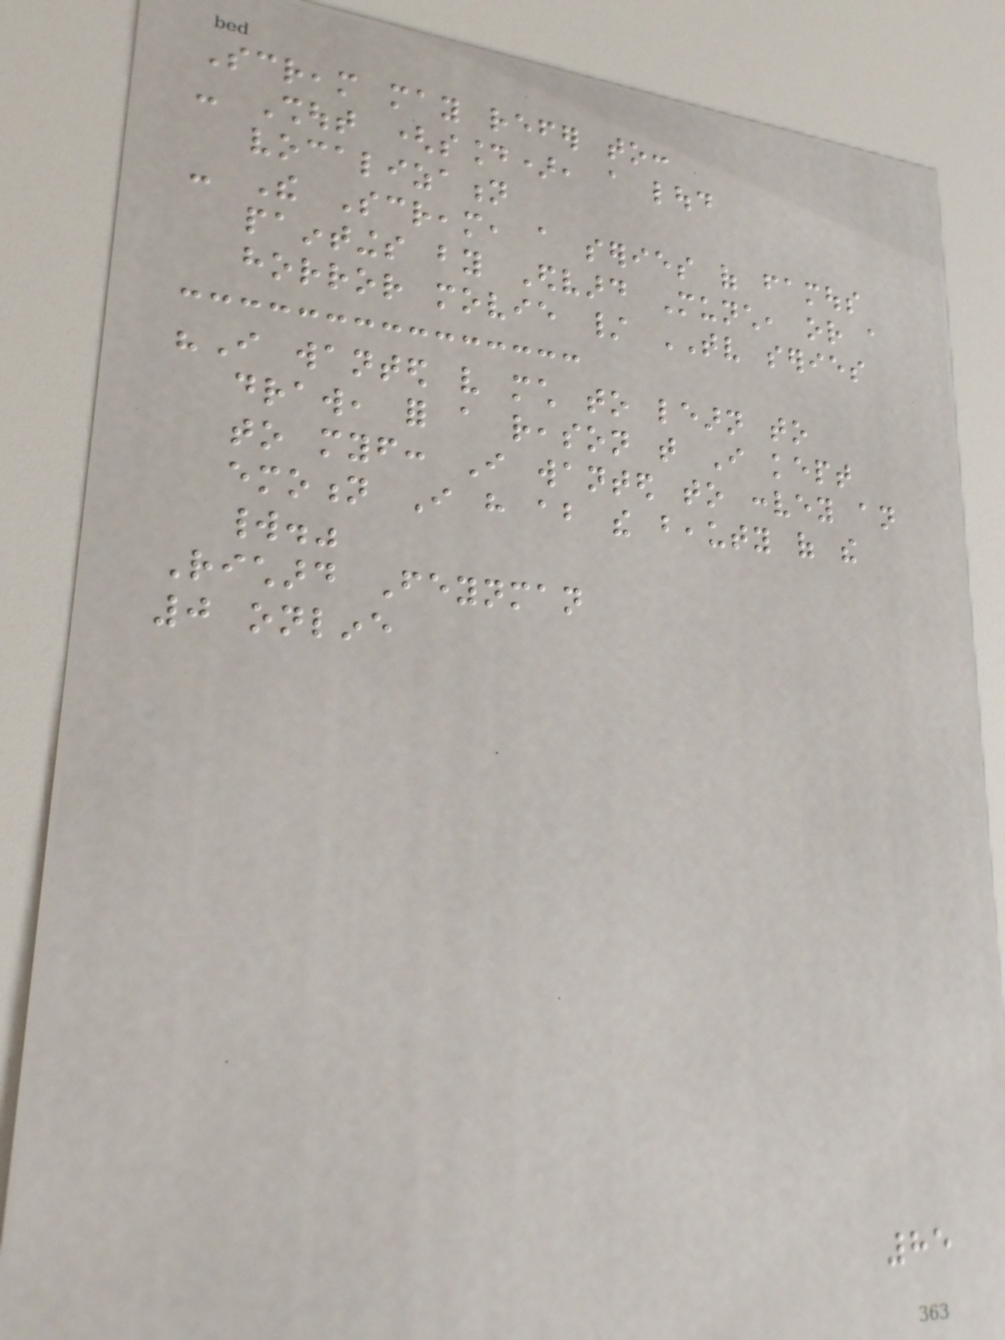Scream may refer to:
- Shout (sound), a loud
vocalization
- The Scream, a series of famous
paintings by Edvard Munch, or a
horror movie / TV series
"I wanted very much to learn to
draw, for a reason that I kept
to myself: I wanted to convey an
emotion I have about the beauty of the
world."
Richard Feynman
0 online
85
